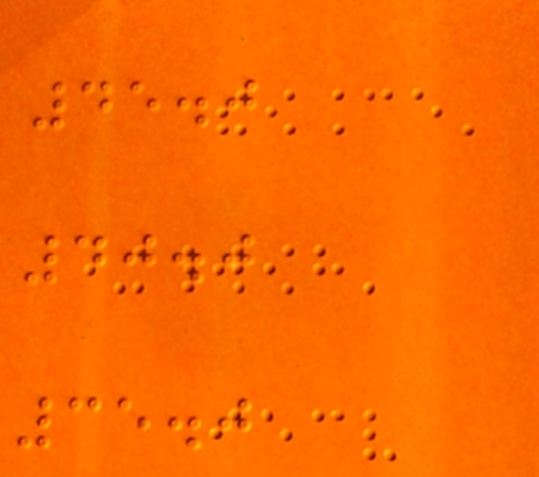45.0
40.0
35.0
